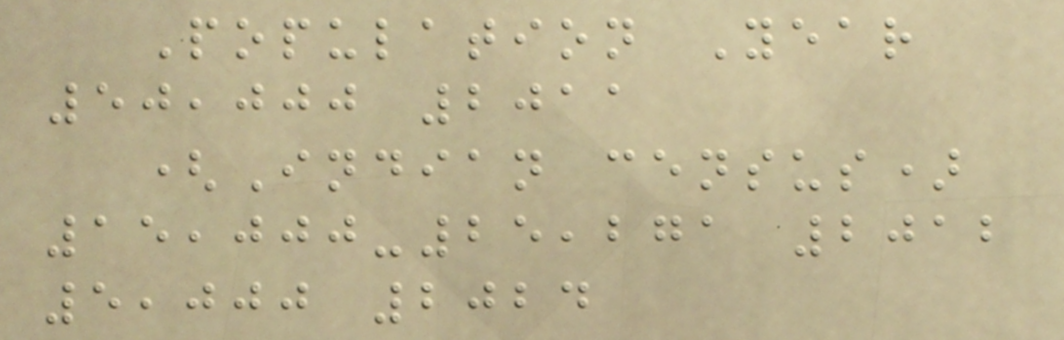Population Year
50,000 2011
(Indian census)
15,000-25,271 2012
5,000 2024
